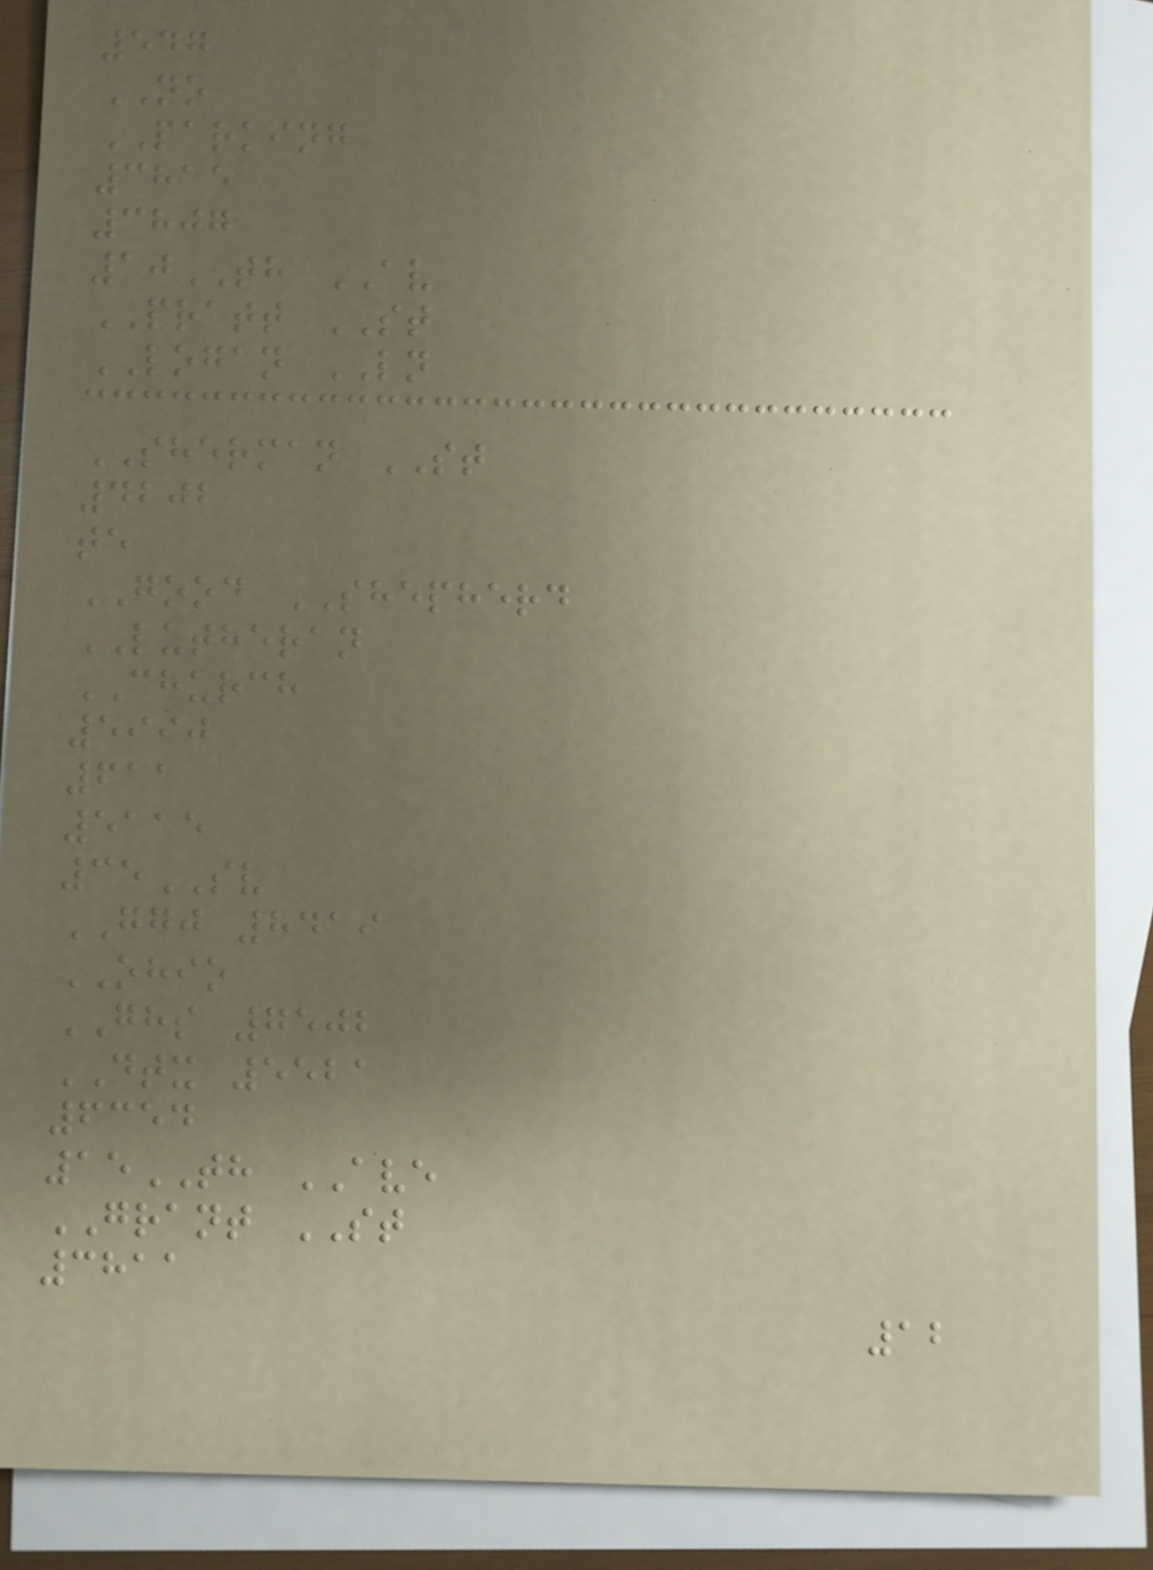547
NO
PARKING
3815
3807
10TH AV
PRATT ST
LOGAN LN
SHERMAN ST
4202
te
GOOD SHEPHERD
LUTHERAN
CHURCH
5990
611
5115
35SV
GGJ 8419
OHIO
GHS 7502
DTX 5521
6354
15TH AVE
GRANT ST
3811
12
